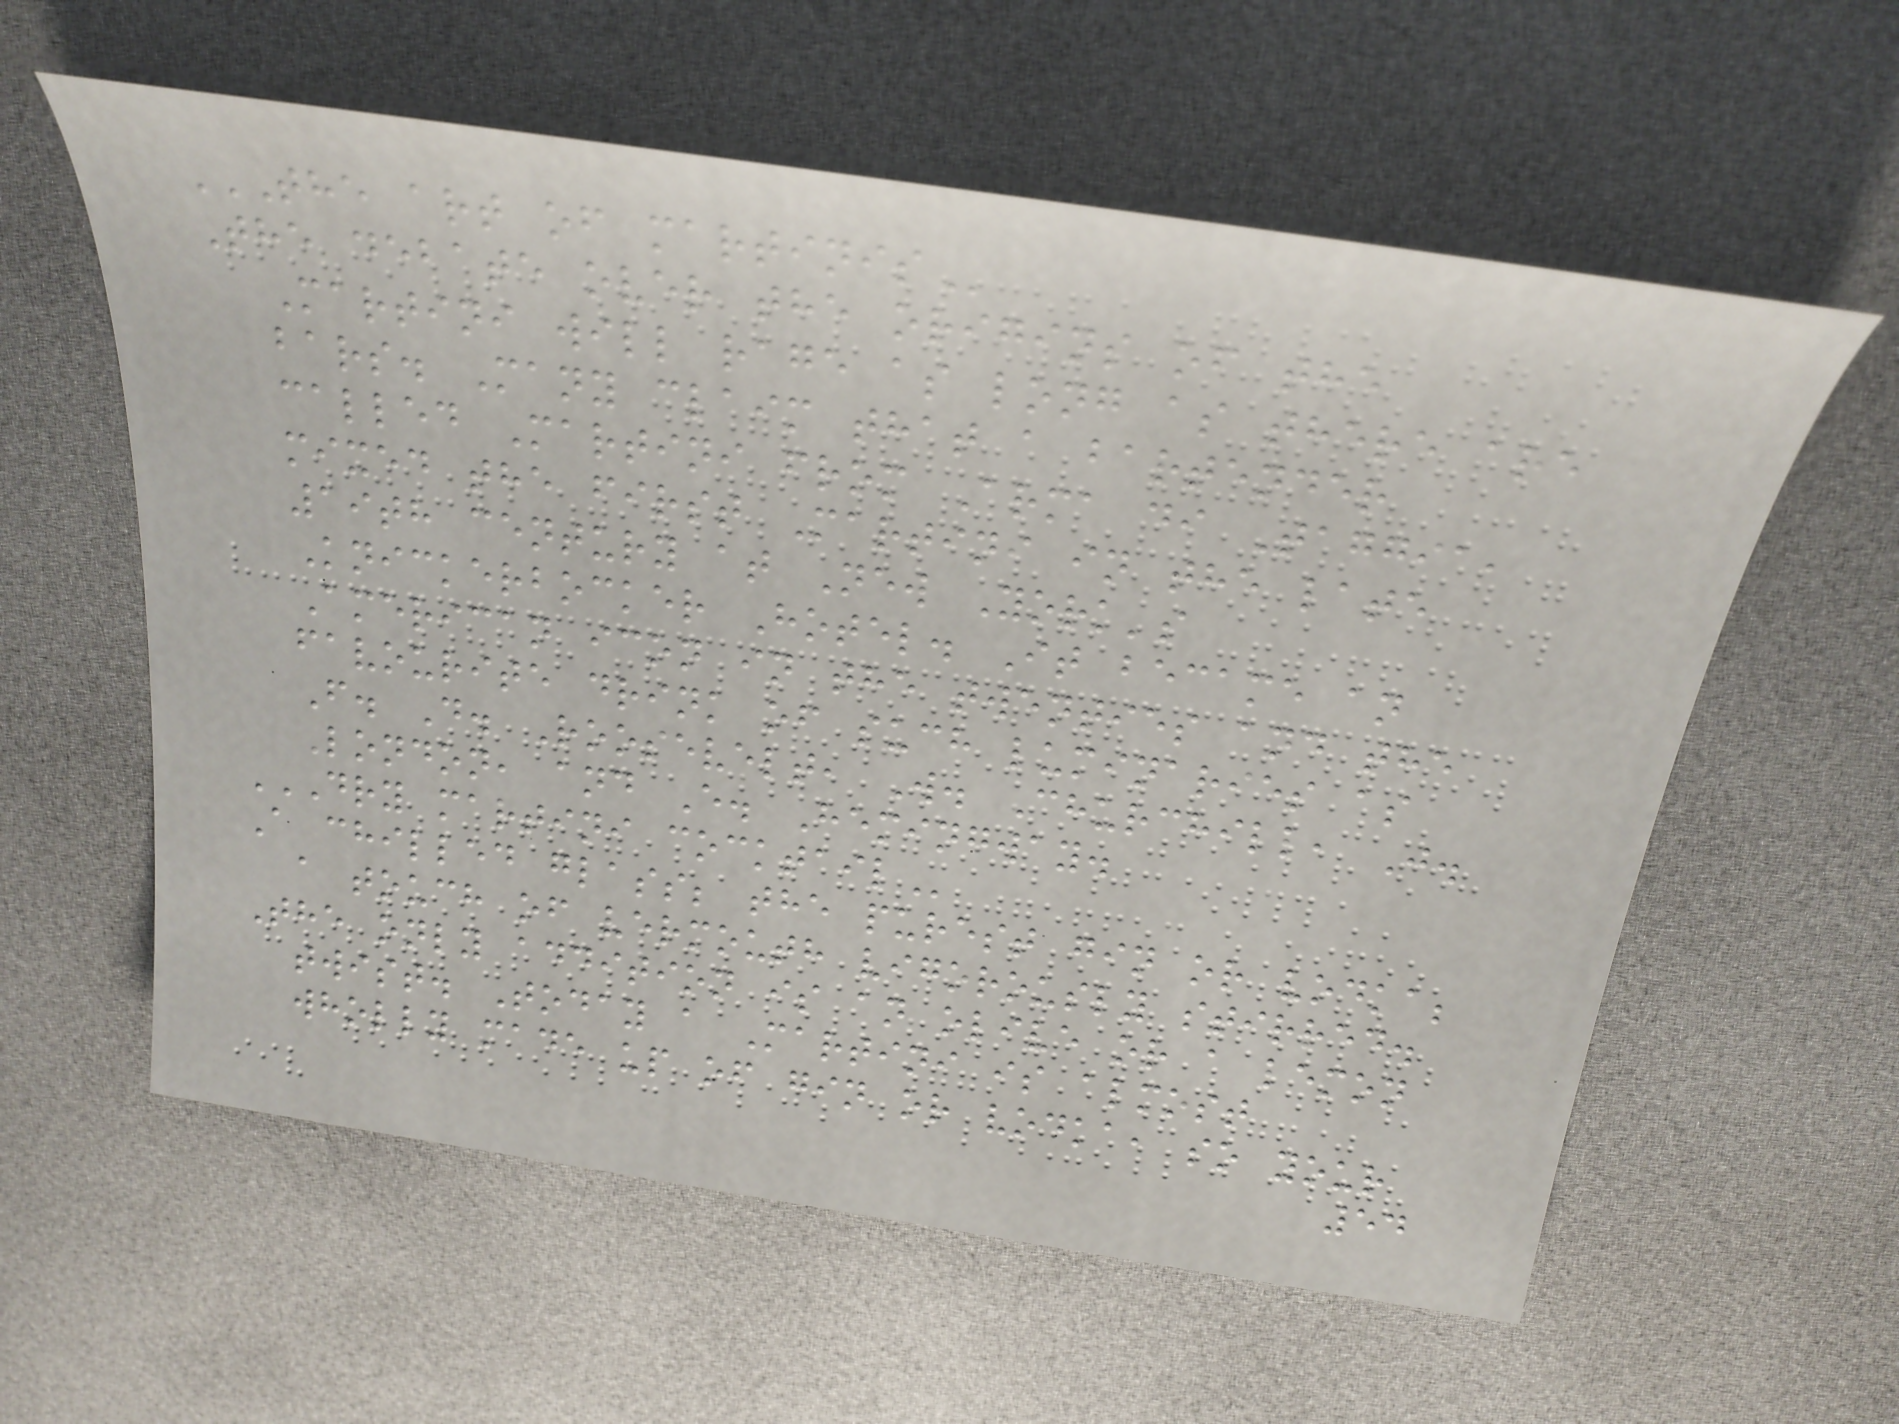THE ART OF MARTINIS
The debate over the origins of the
Martini will rage as long as there are
bars. Many claim that a bartender
called Martini from Arma di Taggia,
mixed the first Martini in the late
19th century at New York's
Knickerbocker Hotel. It became an
American icon in the twenties and the
favourite drink of such luminaries as
F. D. Roosevelt, W. Churchill, J.
London, and E. Hemingway.
DRY MARTINI COCKTAIL
A chilled glass; the purest gin or vodka;
a touch of vermouth vigorously stirred.
The only addition is an olive or a lemon
twist. Today a Martini is almost
wholly made up of gin or vodka, so your
54
